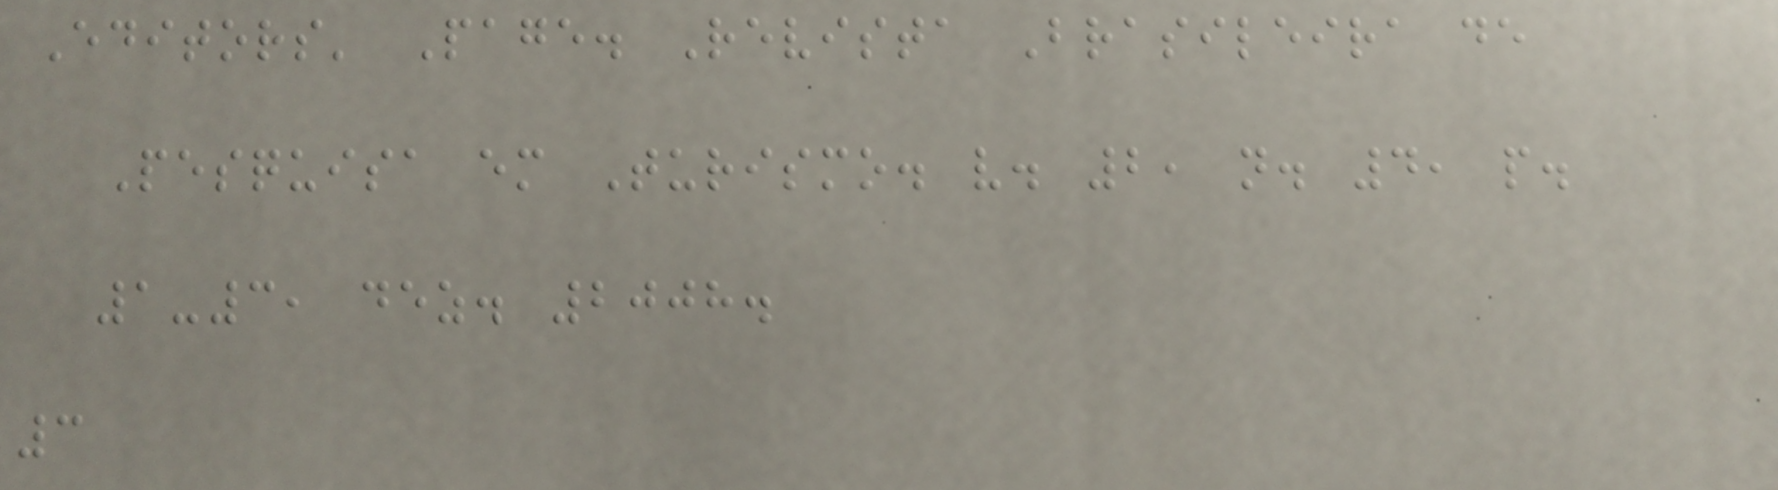Editors' Page. Revista Brasileira de
Pesquisa em Turismo. v. 2, n. 4, p.
1-3, dez. 2008.
3
